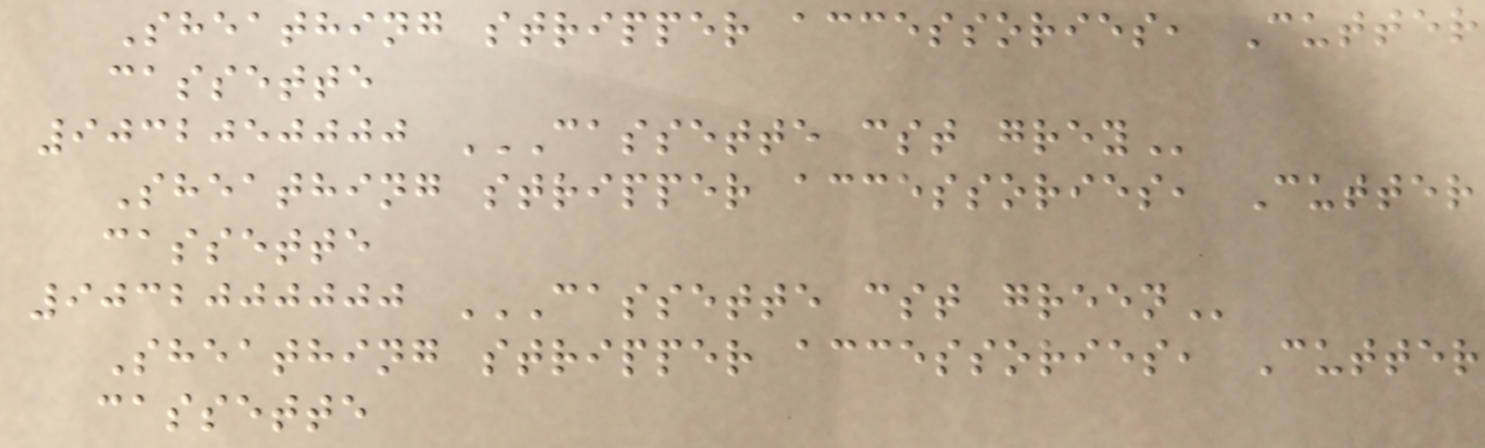Sheathing stripper accessories, Cutter
cassette
9032050000 CASSETTE CST GREY
Sheathing stripper accessories, Cutter
cassette
9032000000 CASSETTE CST GREEN
Sheathing stripper accessories, Cutter
cassette
